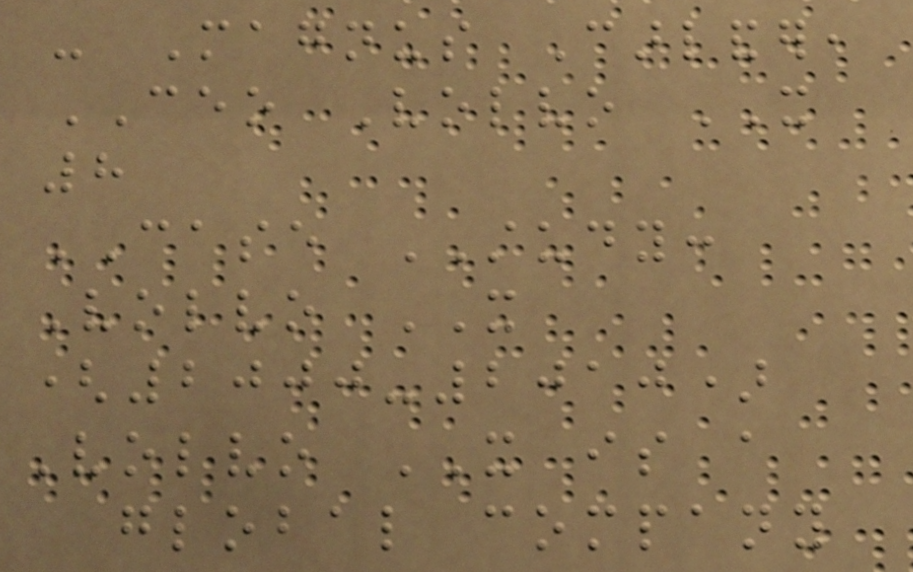- Magnus Carlander,
CEO Volvo IT
8
CASE STUDY:
Volvo IT
(2000-2010)
Volvo IT is a
global company
